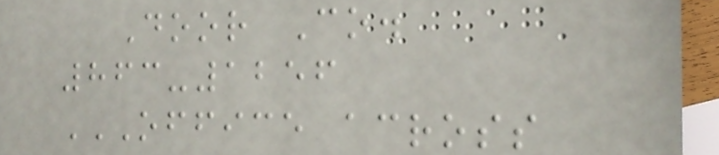Door Co.
863-1256
OFFICE ACROSS
